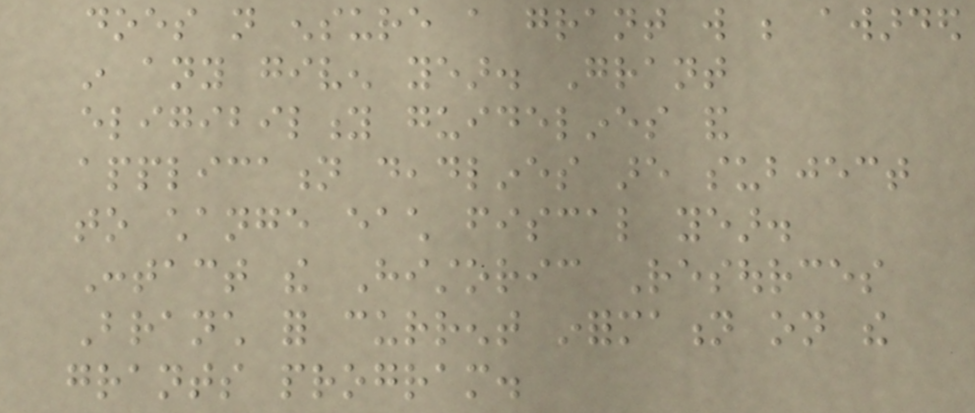does not ensure a grant will be awarded
in any given year. Grant
eligibility guidelines and
application deadlines are subject
to change each fiscal year.
Contact the Historic Resources
Branch for current information on the
grants program.
